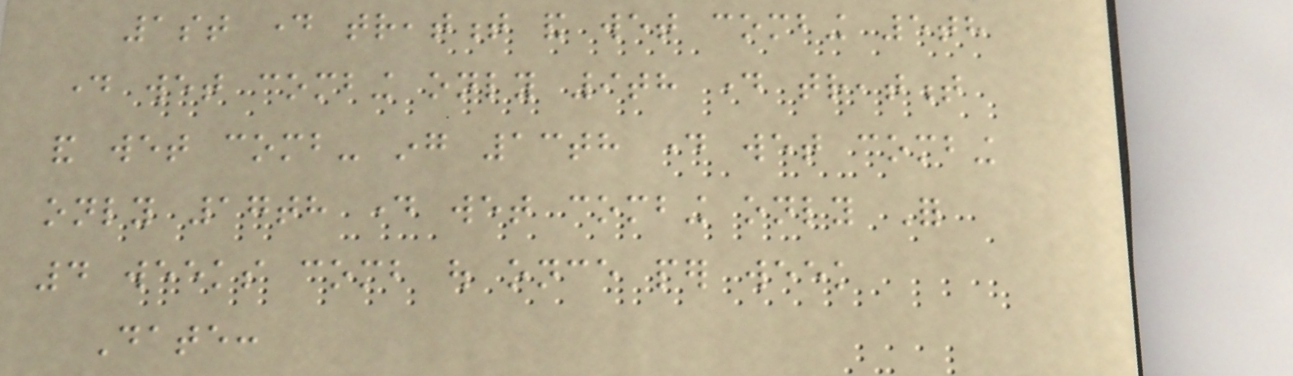1st day treatment and wet combing 5th
day wet combing only 9th day treatment
and wet comb- ing 13th day wet combing
only 17th day wet combing only For
4 weeks comb out once per week
Date:
